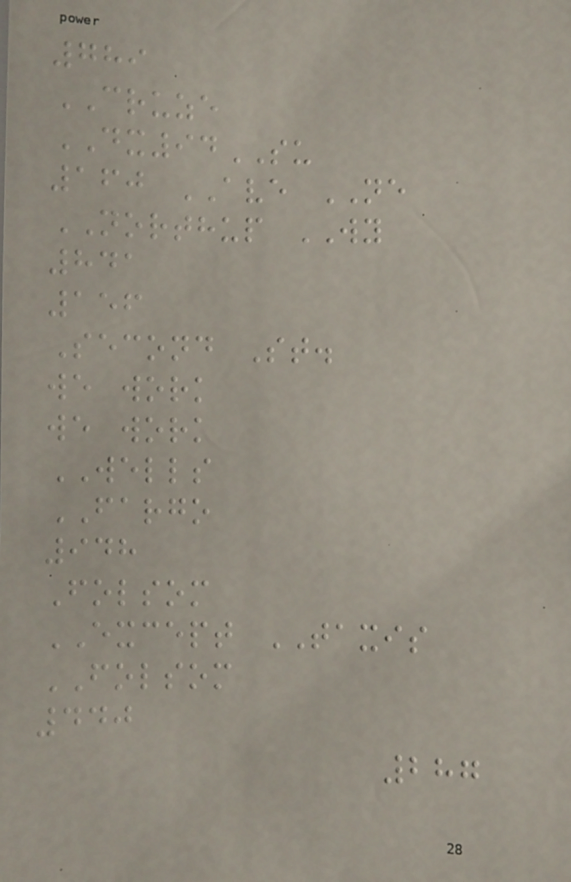789
CRUZE
DX94SU
160 AVE NE
NORTHUP WY
841
156
Second St.
we work
we work
WELLS
FARGO
948
Folsom
EXCEPT TAXIS
FOLSOM
440
287
